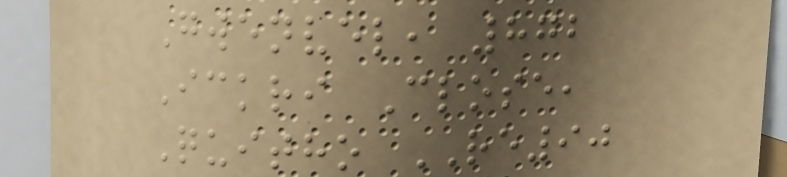Gwenvel, 872
Ickri Close,
Quitho RE90
